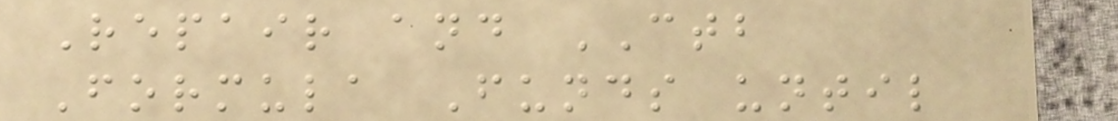Repair and CTB
Formula Funds until
